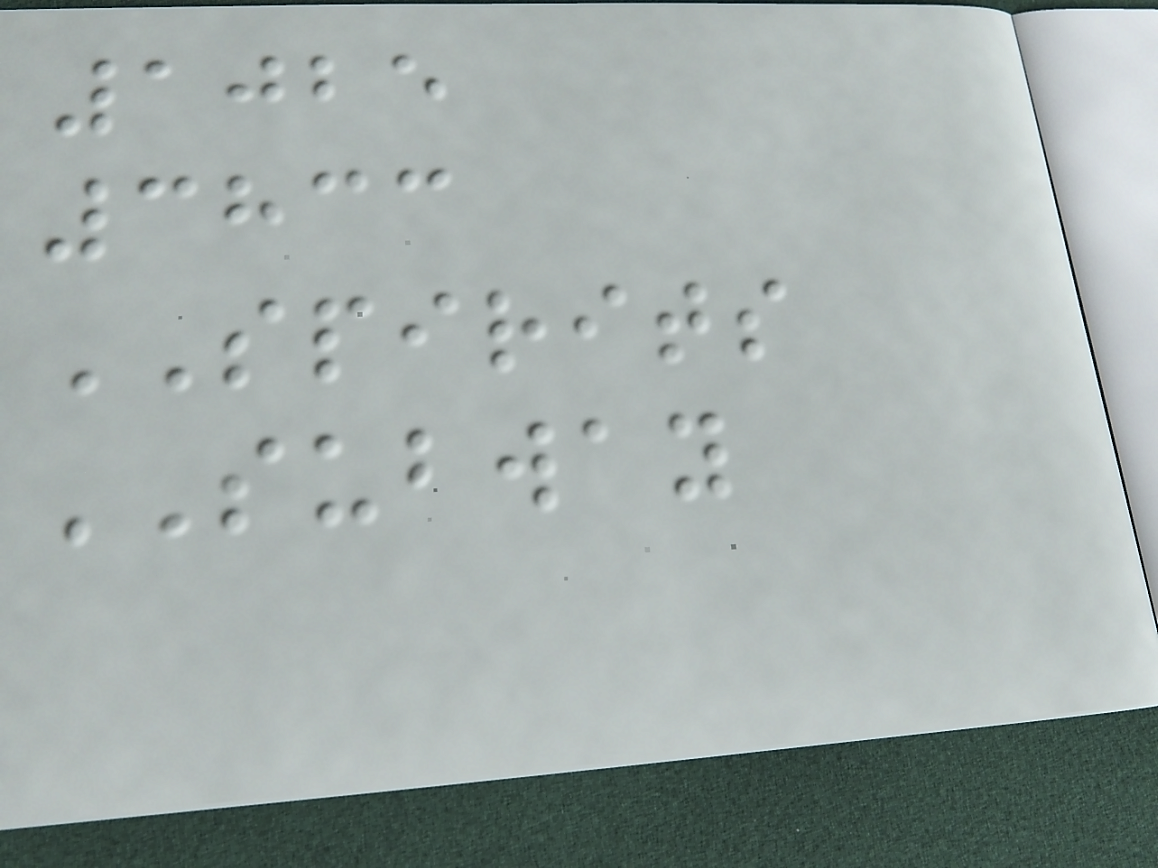1025
3833
SPIRITS
SUBWAY
